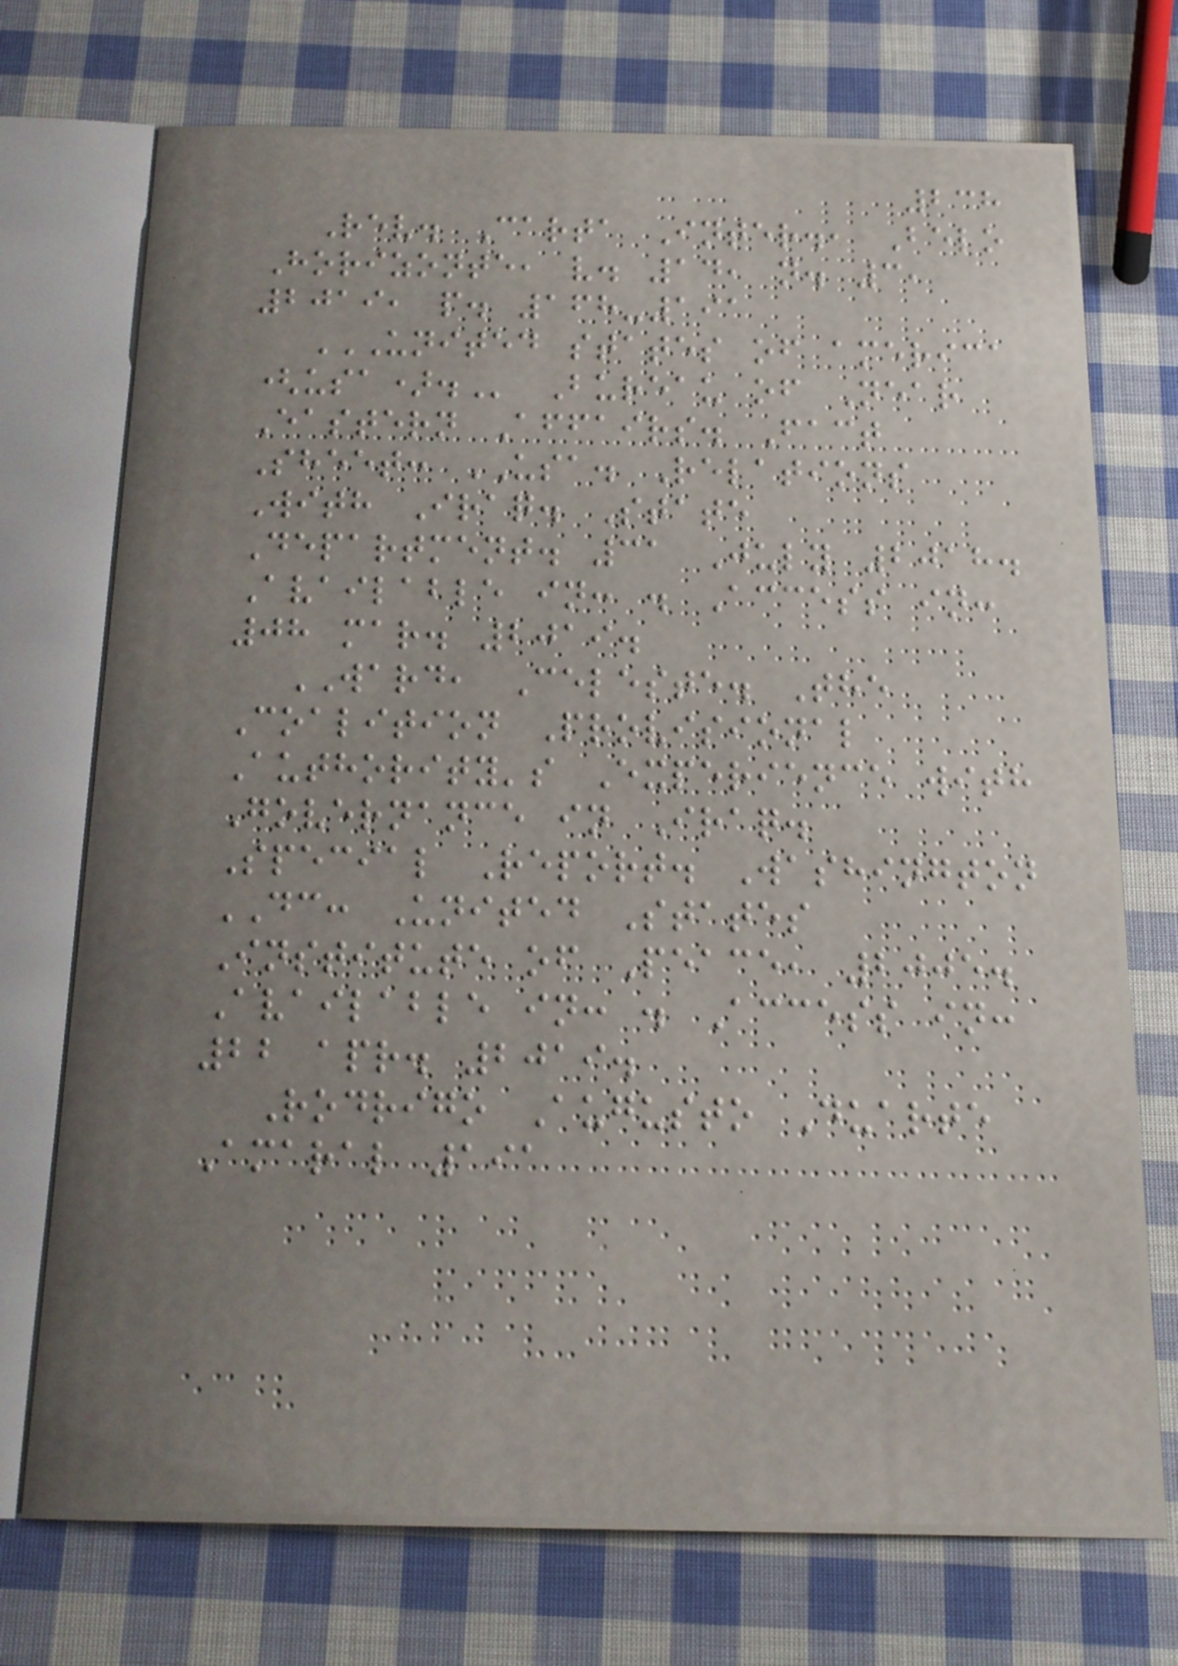238
Rev. Carta Inter., Belo
Horizonte, v. 14, n. 3,
2019, p. 168-191
UNITED STATES OF AMERICA
(USA). Bureau of Near
Eastern Affairs. Fact
Sheet: USA. Relations
With Iraq. State
Department. 31 July 2018.
Available in: . Access in:
08 mar. 2019.
WARD, Celeste. The
Coalition Provisional
Authority's Experience with
Governance in Iraq.
Special Report. Washington
DC: United States
Institute of Peace, 2005.
Available in: . Access in:
22 apr. 2019.
Rodrigo Augusto Duarte
Amaral 191
